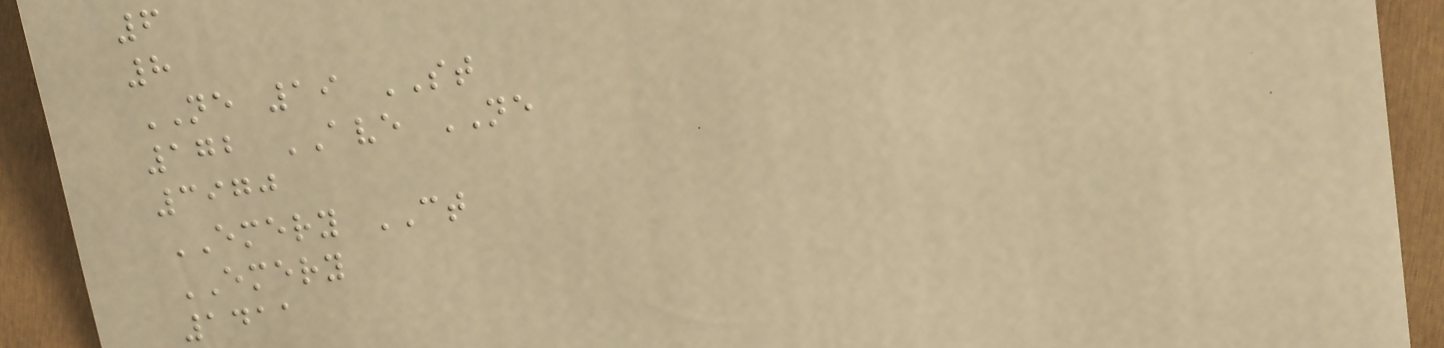6
8
NE 19 ST
172 AVE NE
3970
EMERY CT
EMERY
1411
